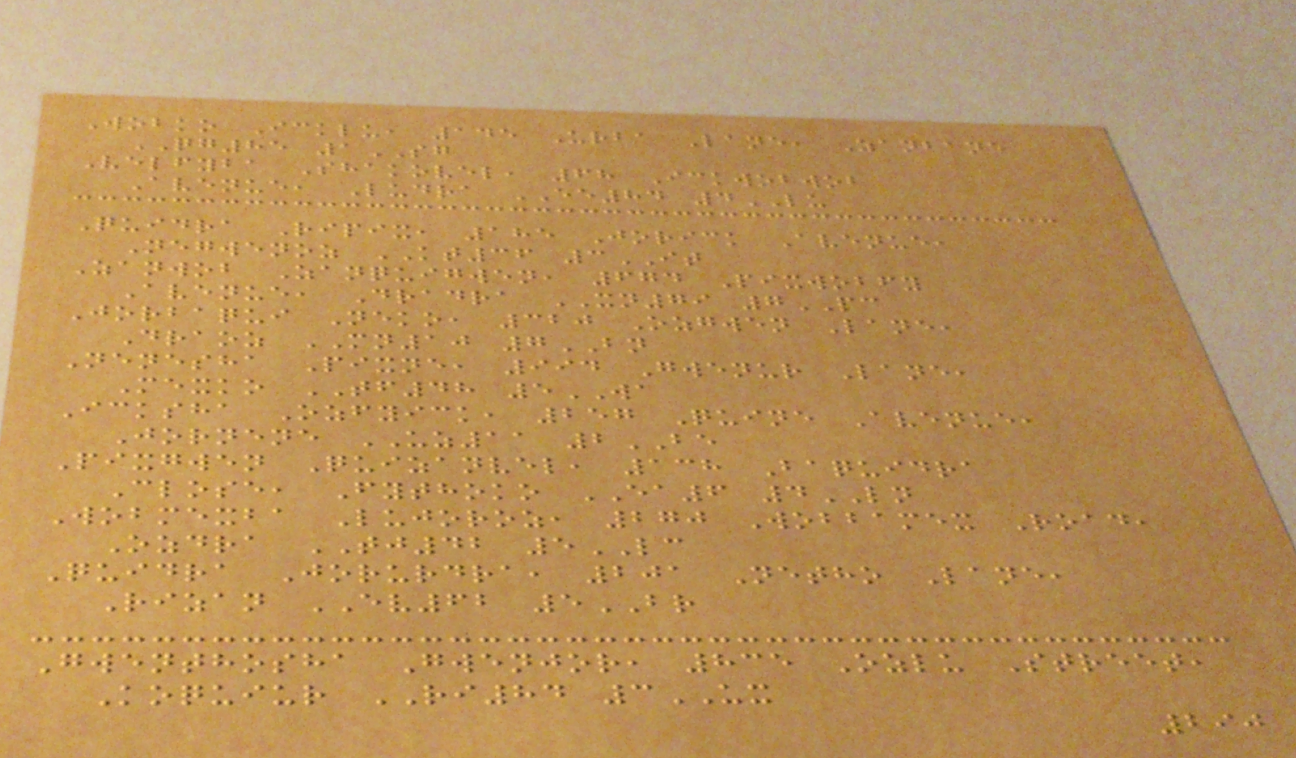Wobko Icklu, 145 Urba Lane, Zanbane
QG85 1SG
Velfyba Shakovel, 68 Ickwobwob
Avenue, Ludra EE84 4LU
Quidra Ripix, 185 Jorick Avenue,
Negwenoz KT36 3IT
Zanwob Zanquigwen, 674 Pixwobfy
Avenue, Dradra XN79 7PC
Jorbaqui Neko, 320 Ozgwen Lane,
Draoz MN10 7BN
Nenesha Pixne, 994 Gwenur Lane,
Mexko TF48 5WA
Icksha Ozfyick, 257 Quine Avenue,
Jornene UZ11 2BE
Pixgwen Quizanvel, 138 Baquidra
Close, Fythoko EA6 4LN
Wobmexba Lujoroz, 270 Wobbamex Road,
Ozdra TJ42 5LC
Quidra Jorurdra, 201 Netho Lane,
Rizan EV62 5BR
Gwenthosha Gwenjor, 835 Ozlu Street,
Koquiur RI84 3UX
290
